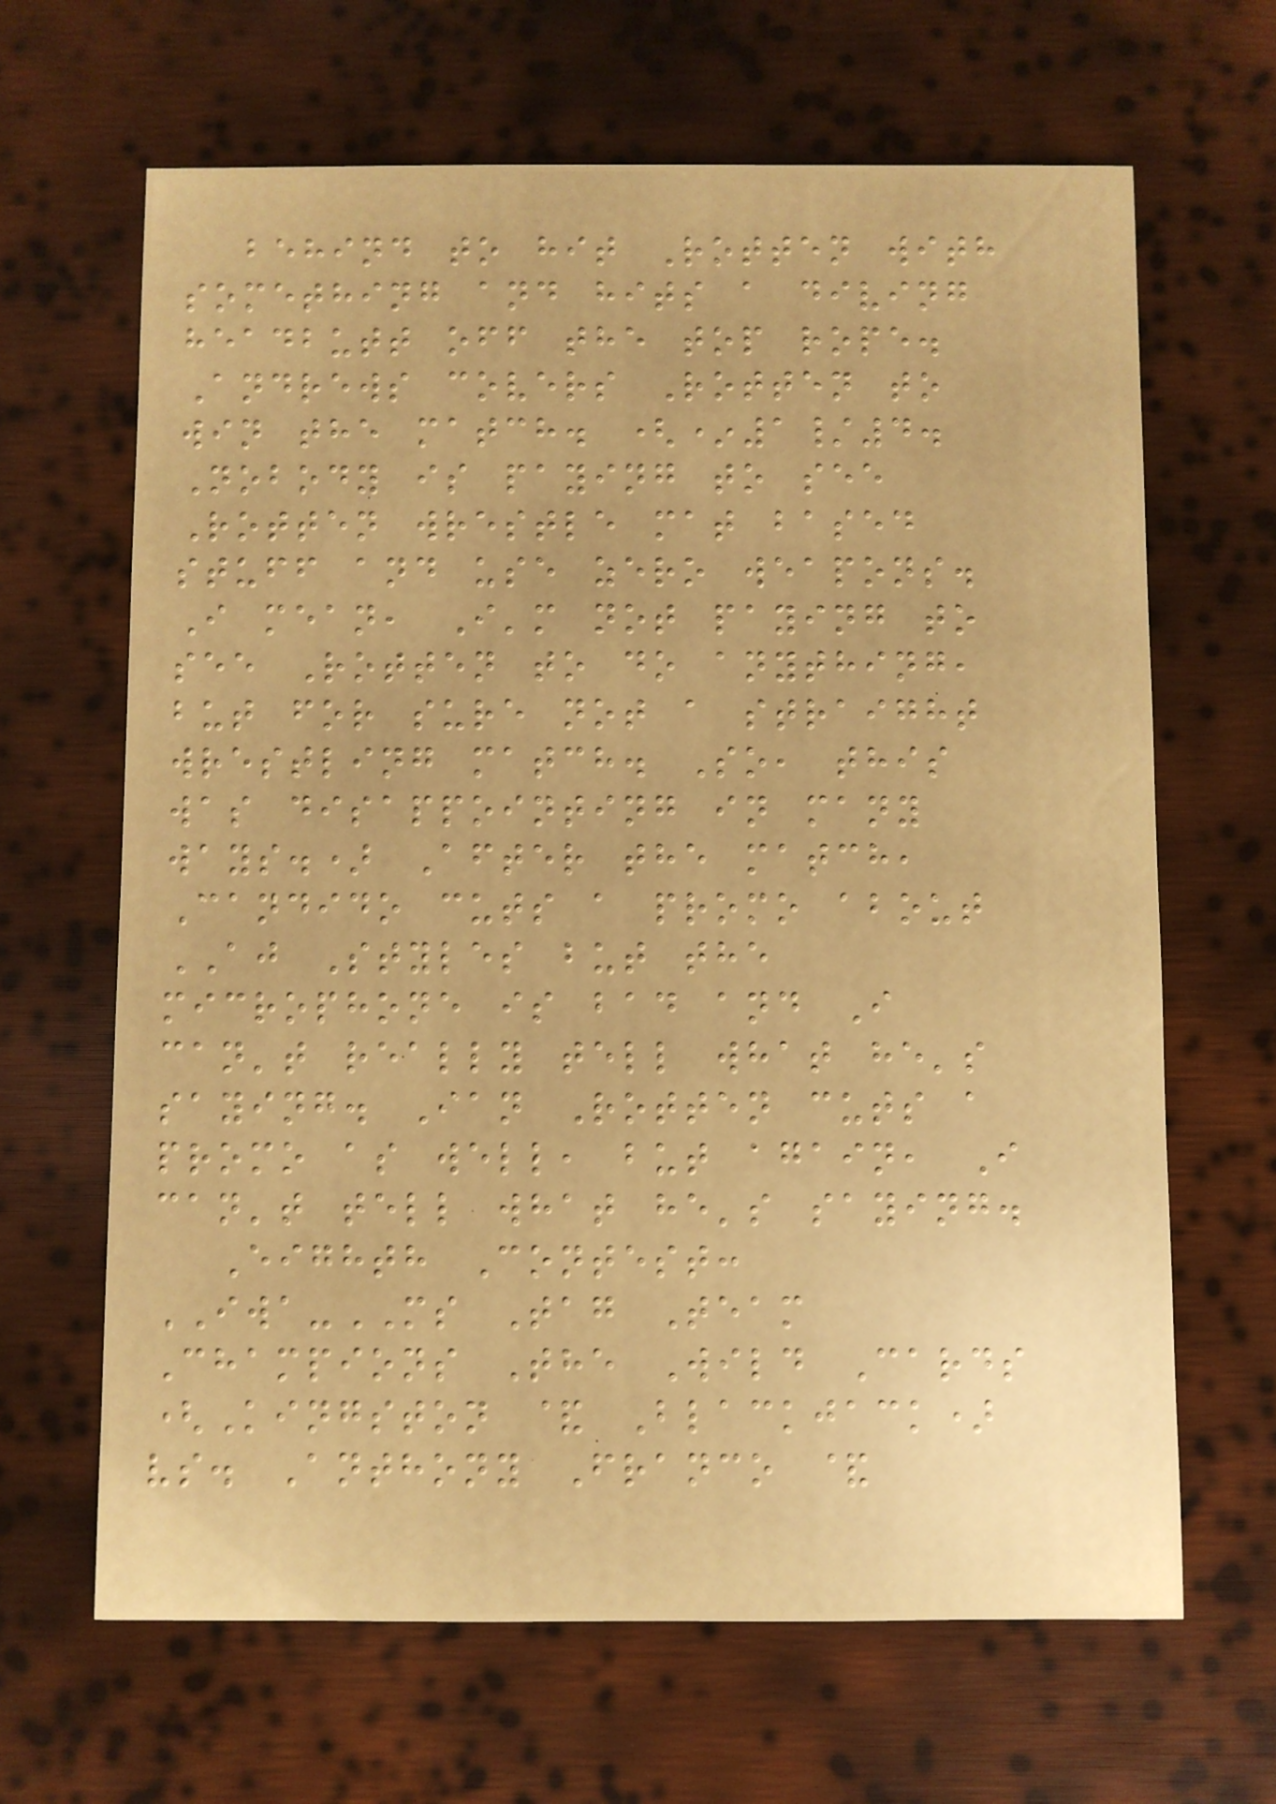behind to hit Rotten with
something and hits a diving
headbutt off the top rope.
Andrews covers Rotten to
win the match. (*1/4.
Nobody is paying to see
Rotten wrestle mat based
stuff and use zero weapons.
I mean, I'm not paying to
see Rotten to do anything,
but for sure not a straight
wrestling match. So, this
was disappointing in many
ways.) After the match,
Candido cuts a promo about
AJ Styles but the
microphone is bad and I
can't really tell what he's
saying. Ian Rotten cuts a
promo as well, but again, I
can't tell what he's saying.
Eighth Contest:
IWA-MS Tag Team
Champions The Wild Cards
(Kingston & Blackjack)
vs. Anthony Franco &
